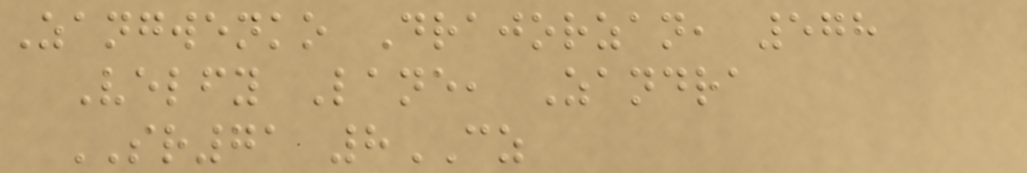Zangwenko Drajorzan, 578
Velfy Lane, Zandra
SR71 8CZ
